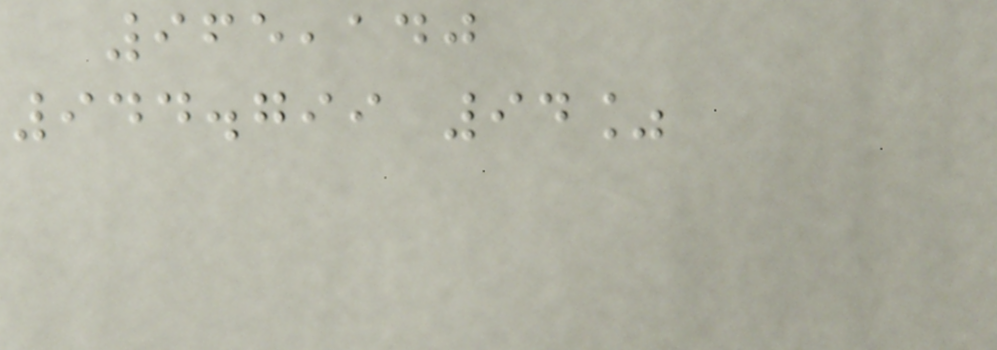965,140
944.799 94%
